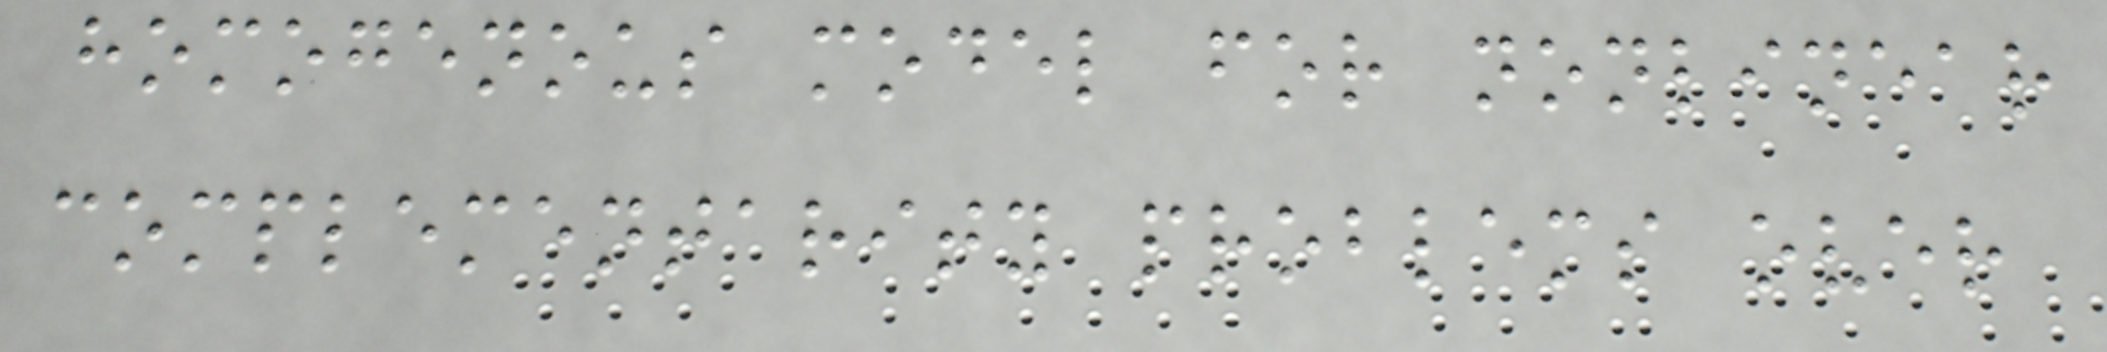homogenous model for nonlinear
complementarity problems over
